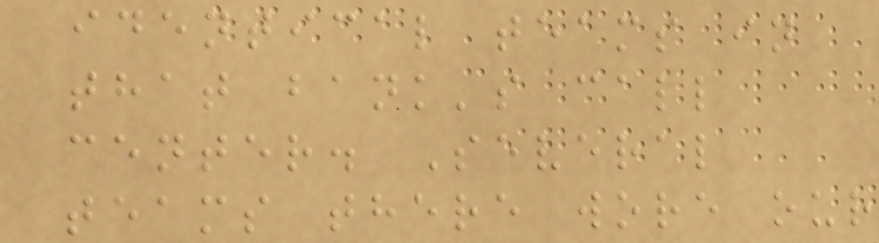identical teams in
that bank's call
center. Several
teams there wore our
